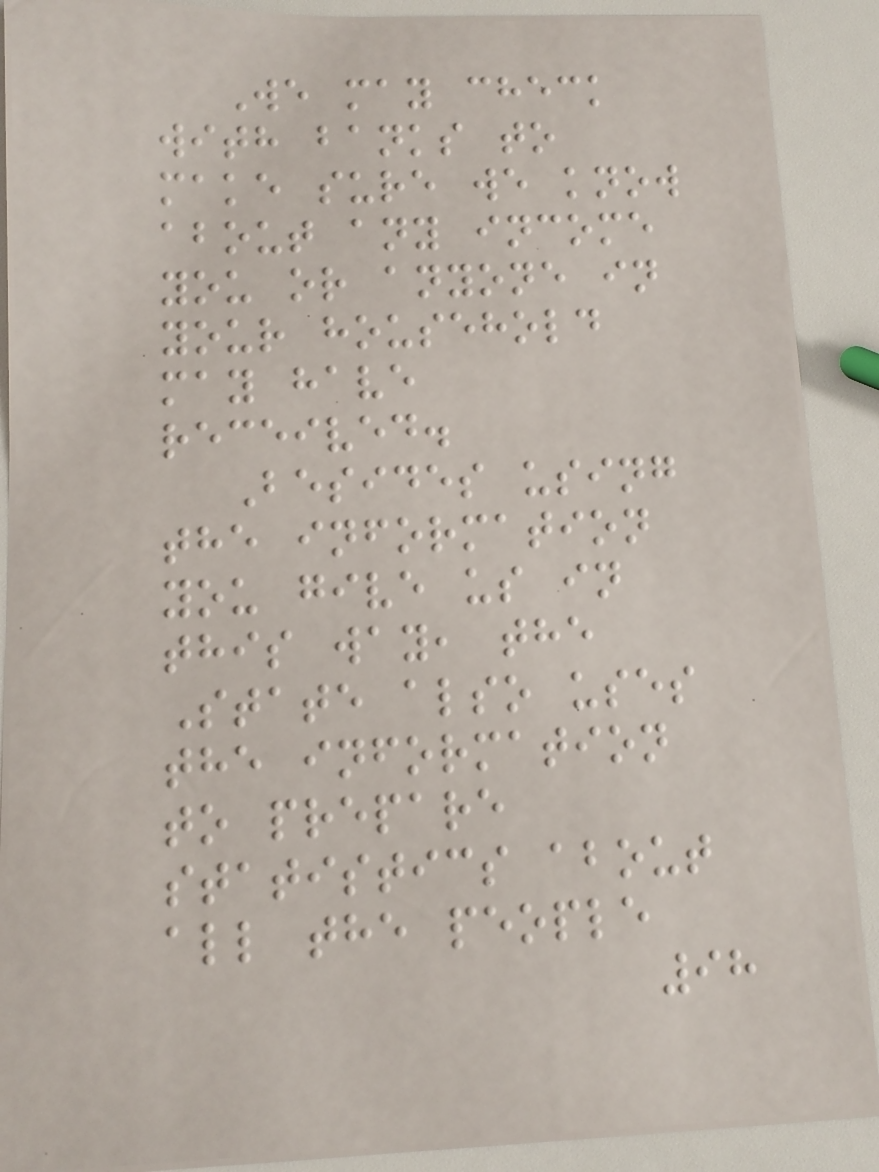We may check
with banks to
make sure we know
about any income
you or anyone in
your household
may have
received.
Besides using
the information
you give us in
this way, the
State also uses
the information
to prepare
statistics about
all the people
98
